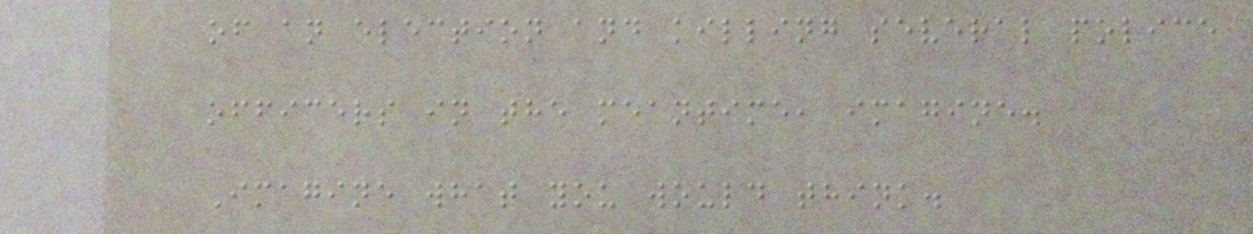of an election and killing several police
officers in the meantime, imagine.
Imagine what you would think.
